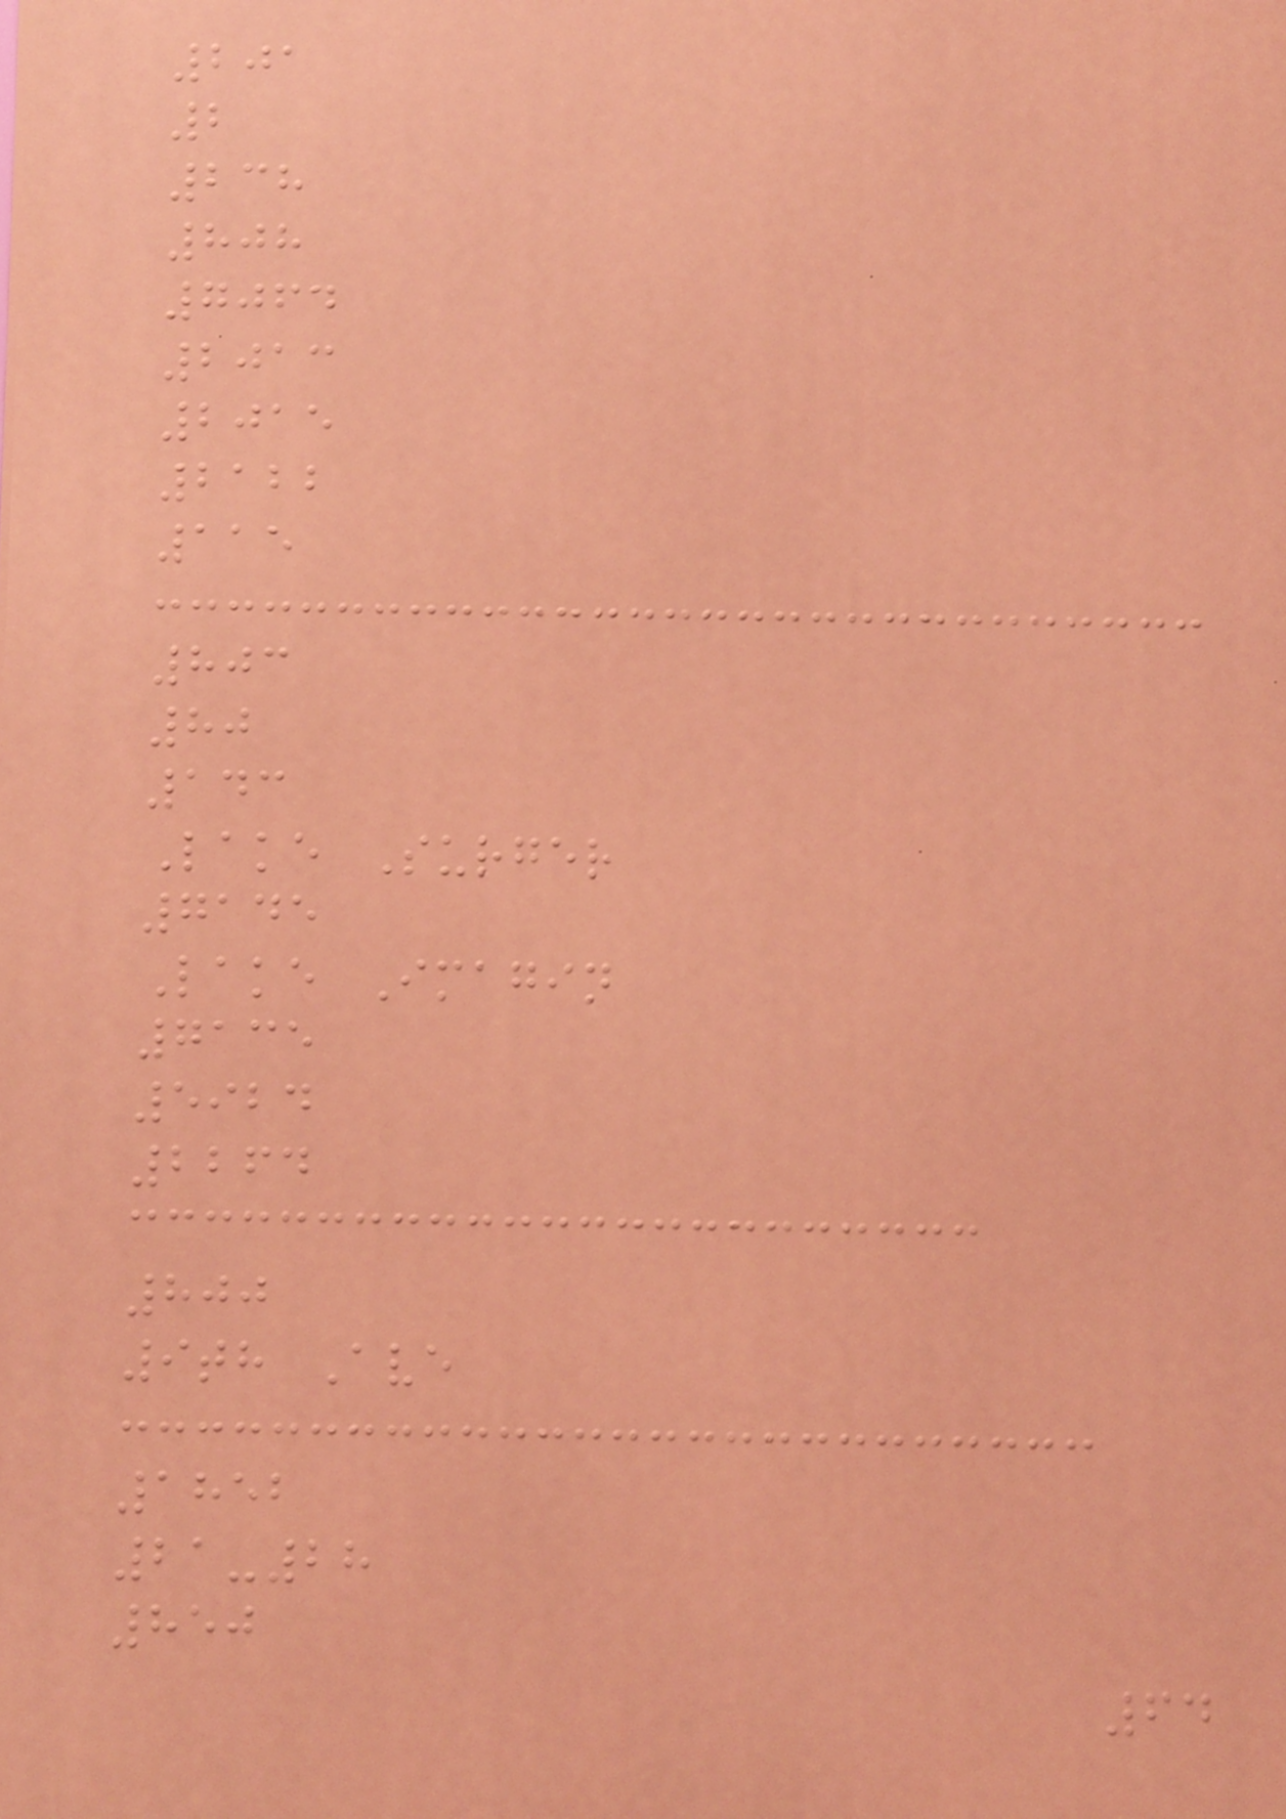201
2
238
808
7064
2013
2015
2122
115
803
80
143
Lake Surger
7145
Lake Imagin
7135
5924
2264
800
9th Ave
1852
21-28
850
64
